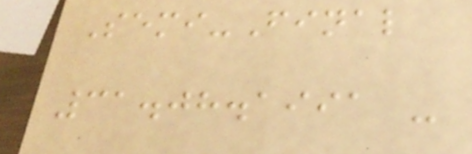Semi-Final
31.08.1991 -
